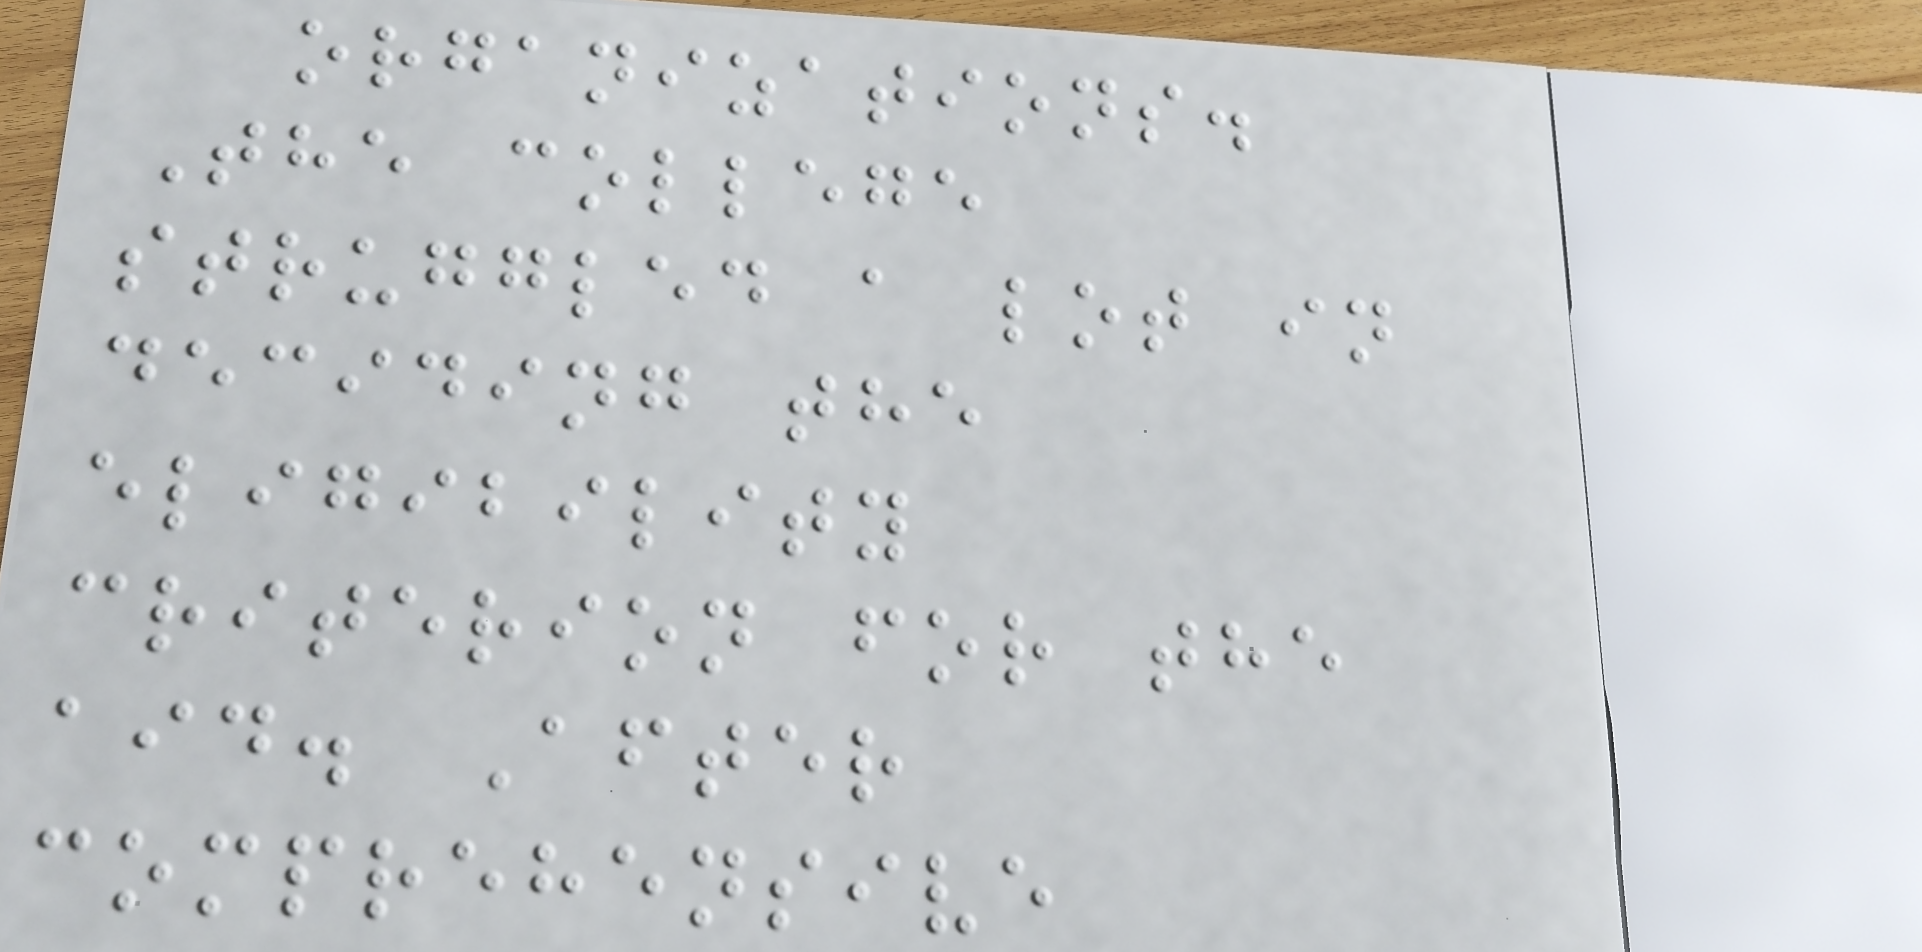organizations.
The college
struggled a lot in
deciding the
eligibility
criterion for the
aid. After
comprehensive
